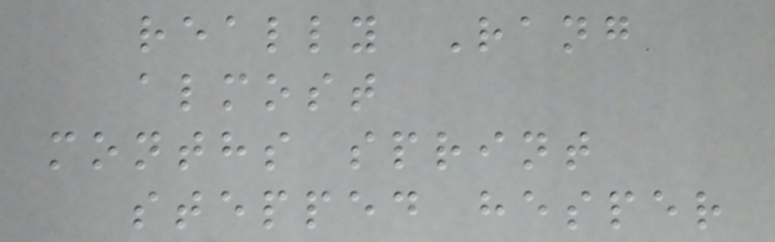really Rang
almost
months sprint
stepped hesper
